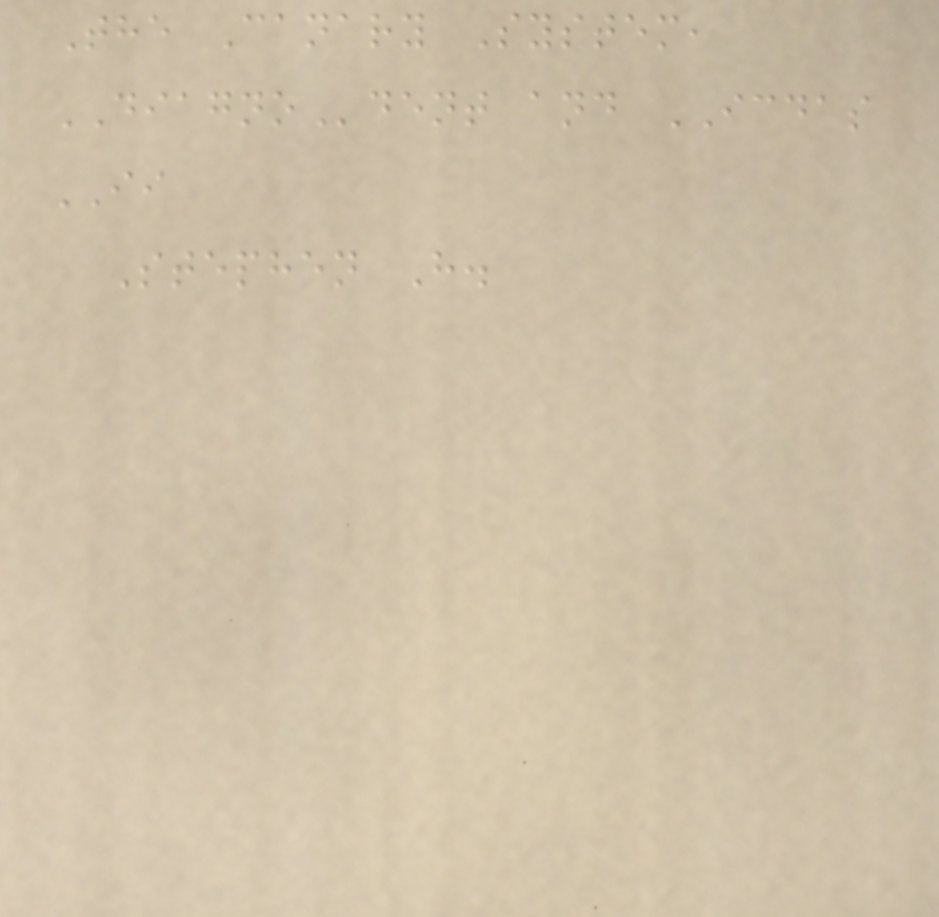The Canary System,
DIAGNOdent and ICDAS
II
Stephen H.
